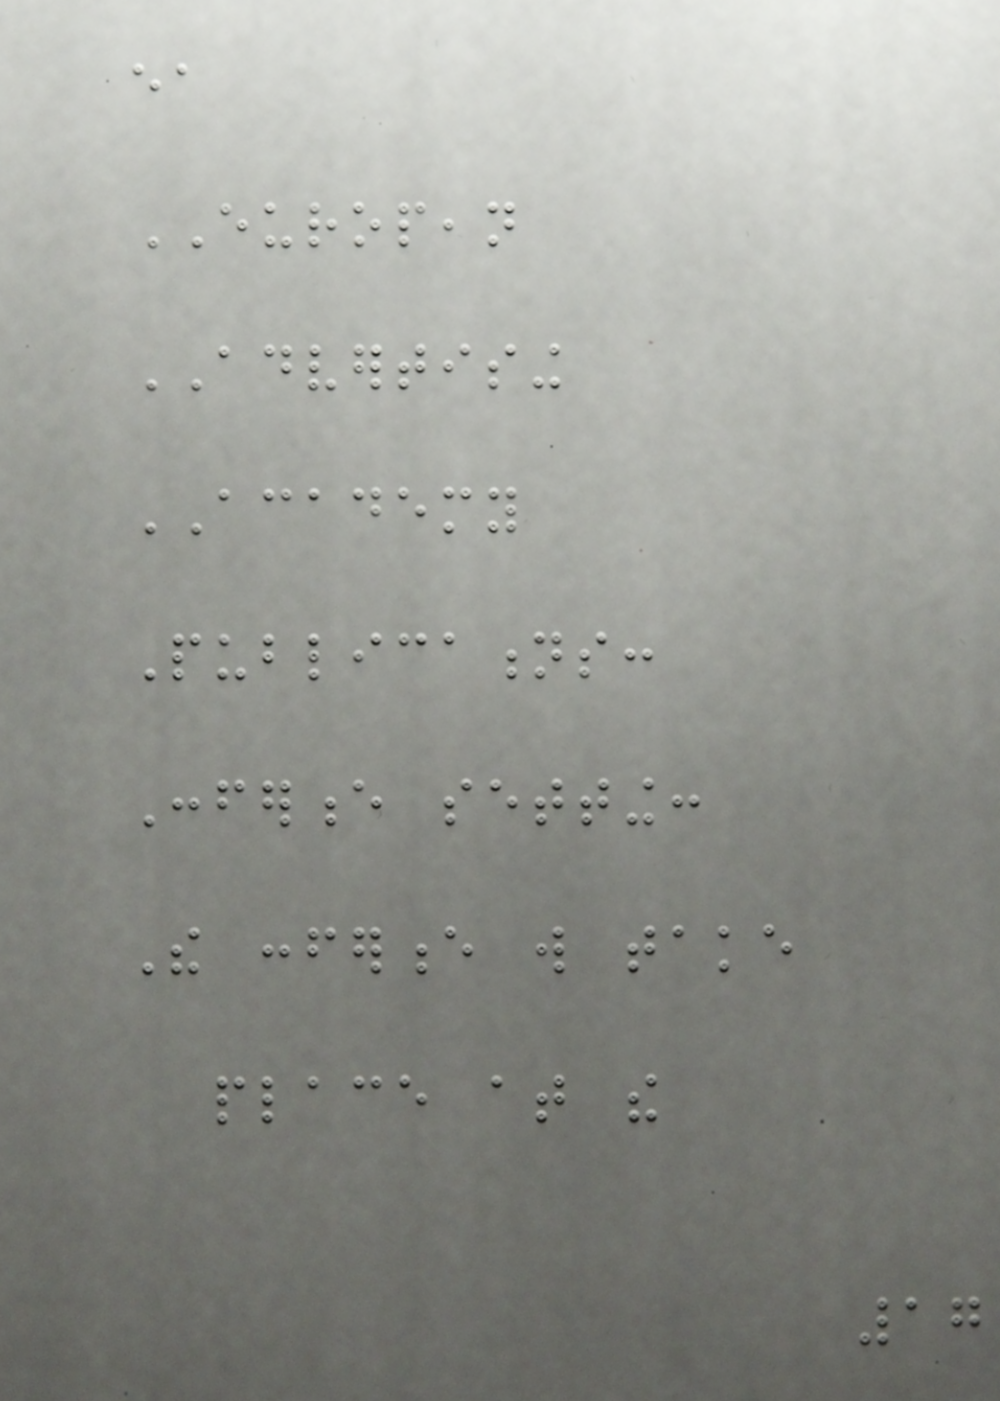ea
EUROPEAN
ADVERTISING
ACADEMY
Publications:
Conference setting:
The conference will take
place at the
17
